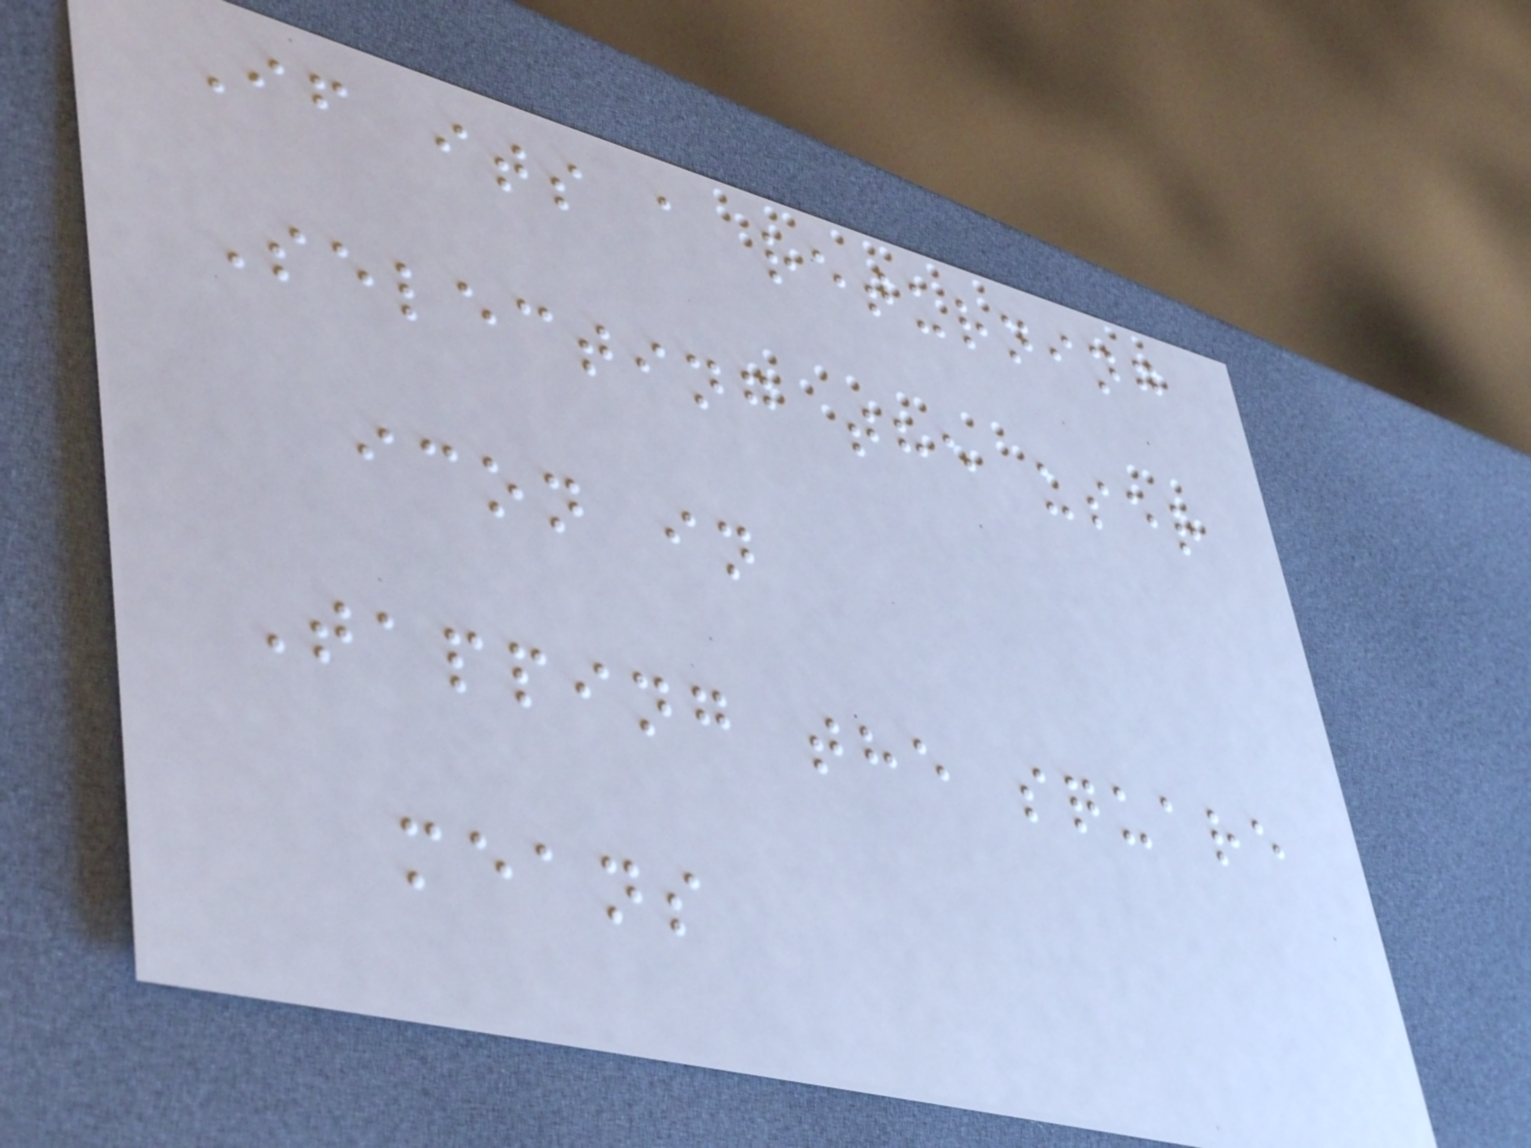If its a returning
Selecting the user
icon in
Tapping the square
means
